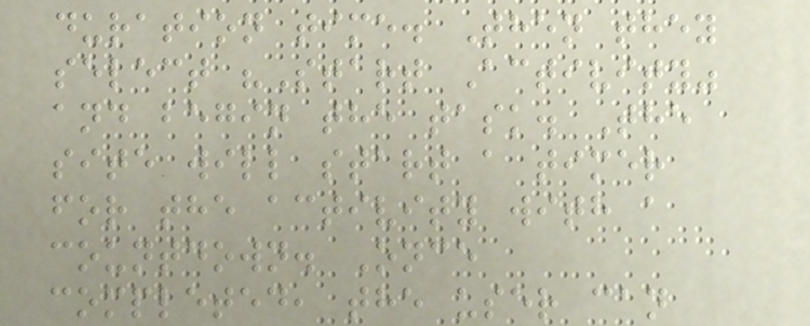duration time. Then they
select "Start Activity"
and begin the task. The
site will start a timer
for the activity with a
countdown. Once
completed, the user can
